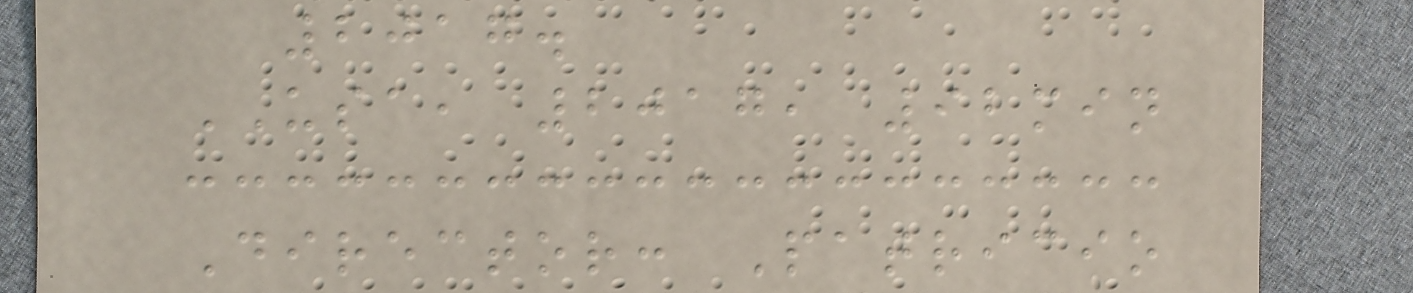2017.
USA, 2017, 92min
Director: Patricio
